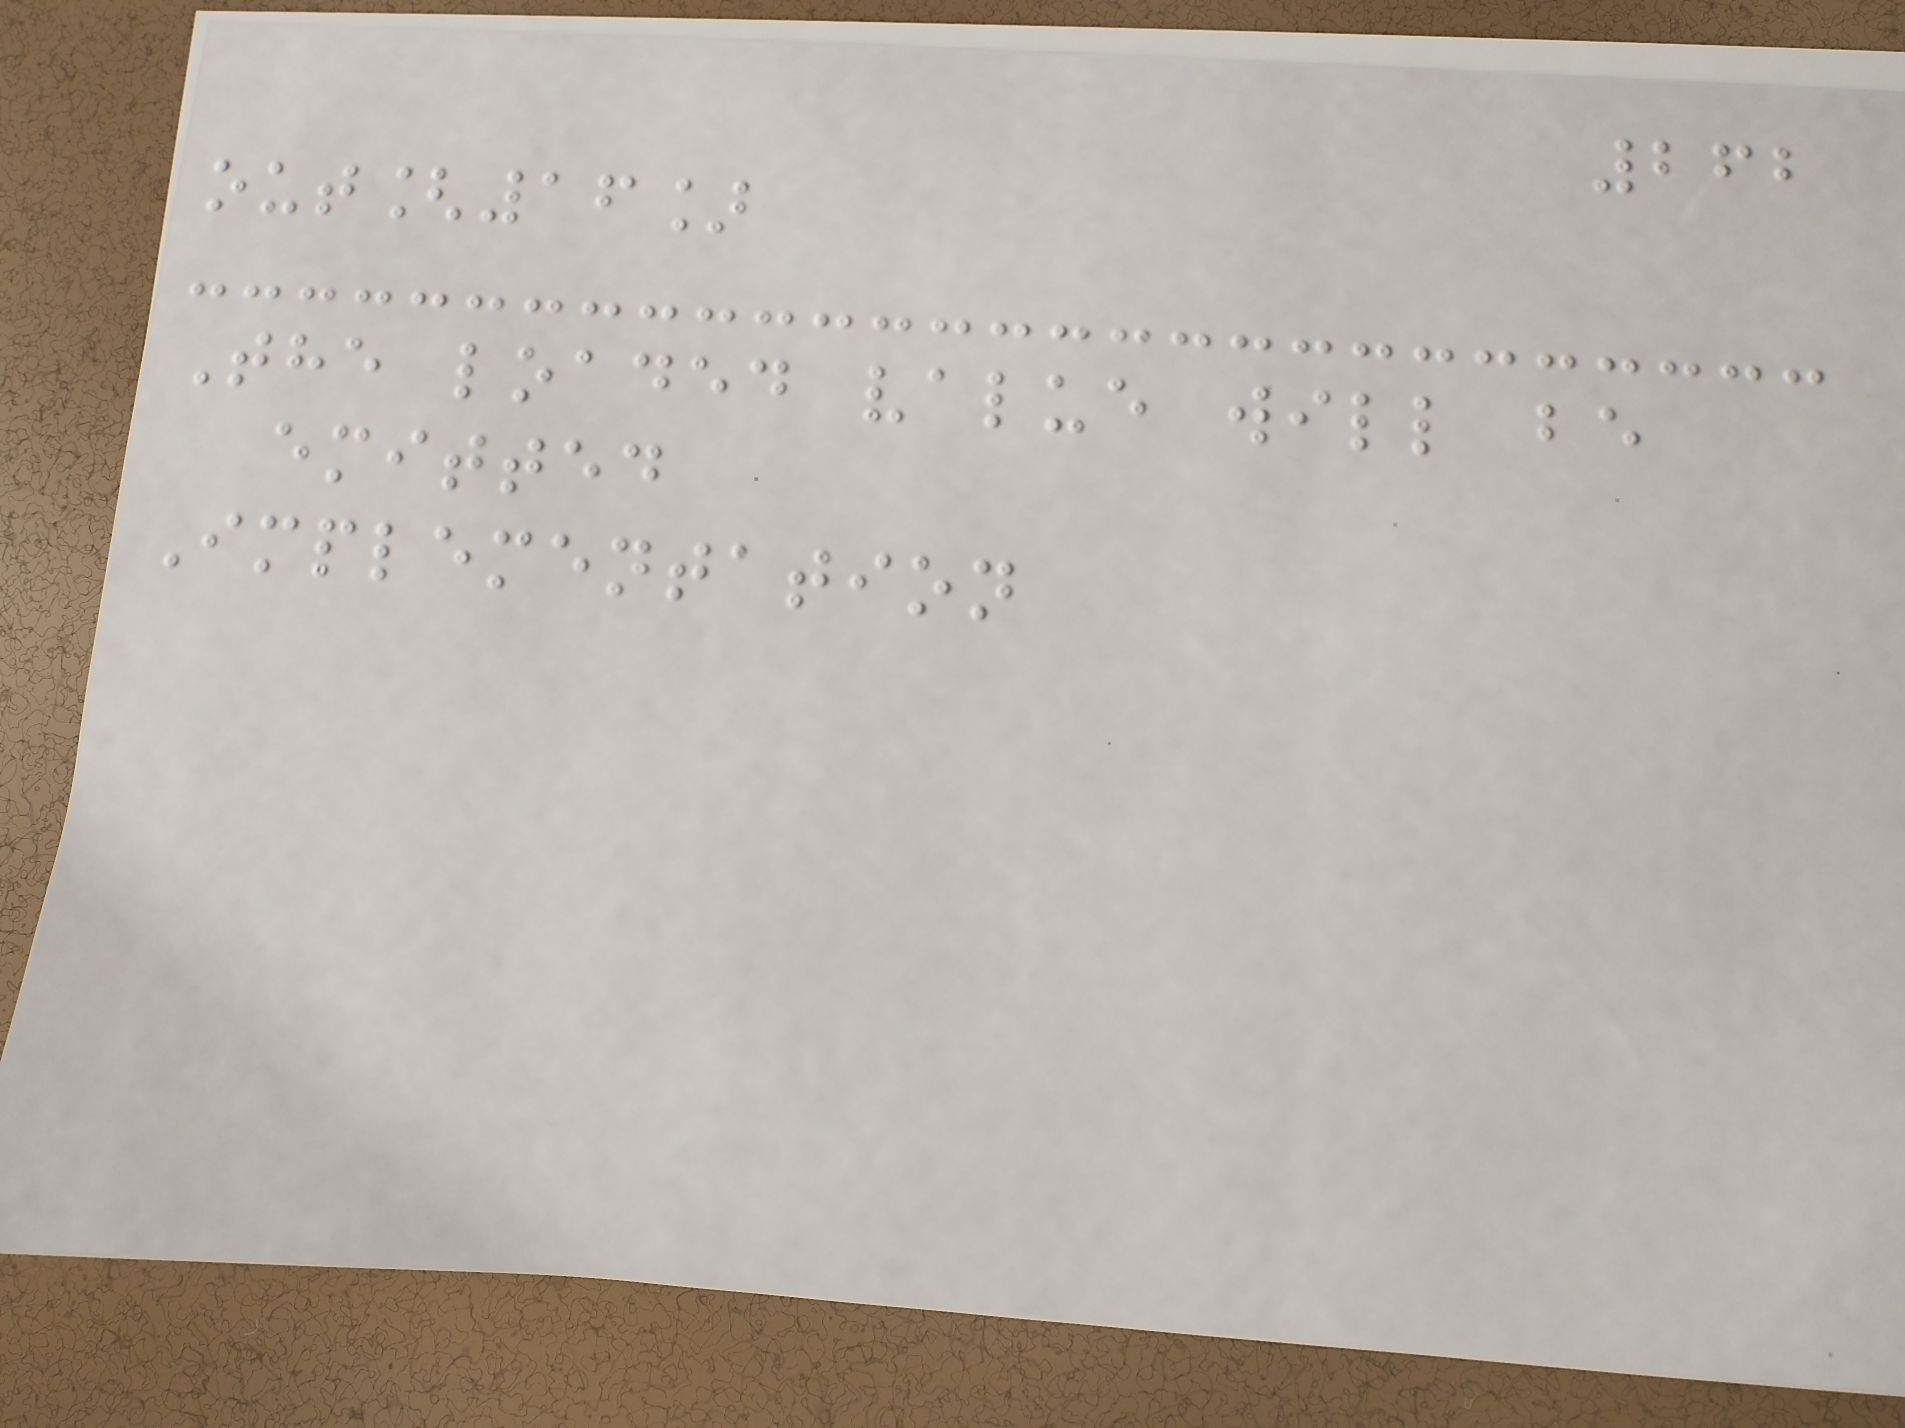262
out[16]
The loaded value will be
emitted
Implementation
